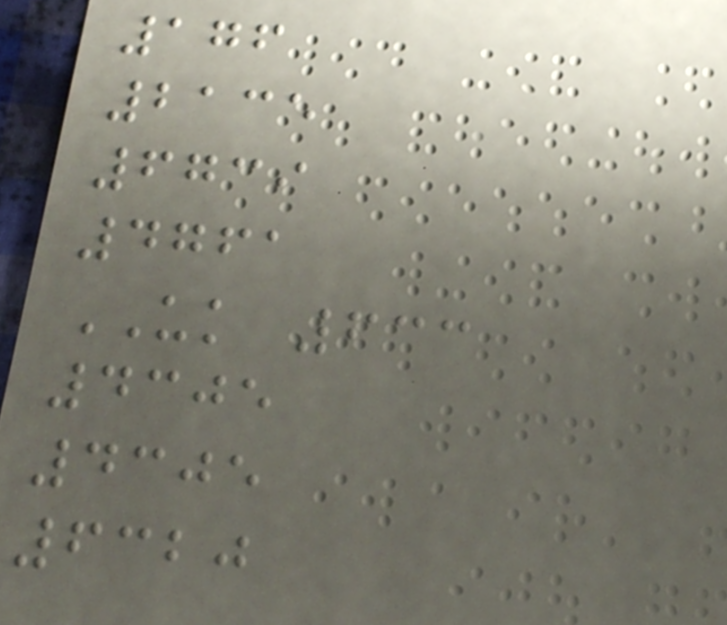176
2135
6739
4761
UK 633
4305
4305
6320
